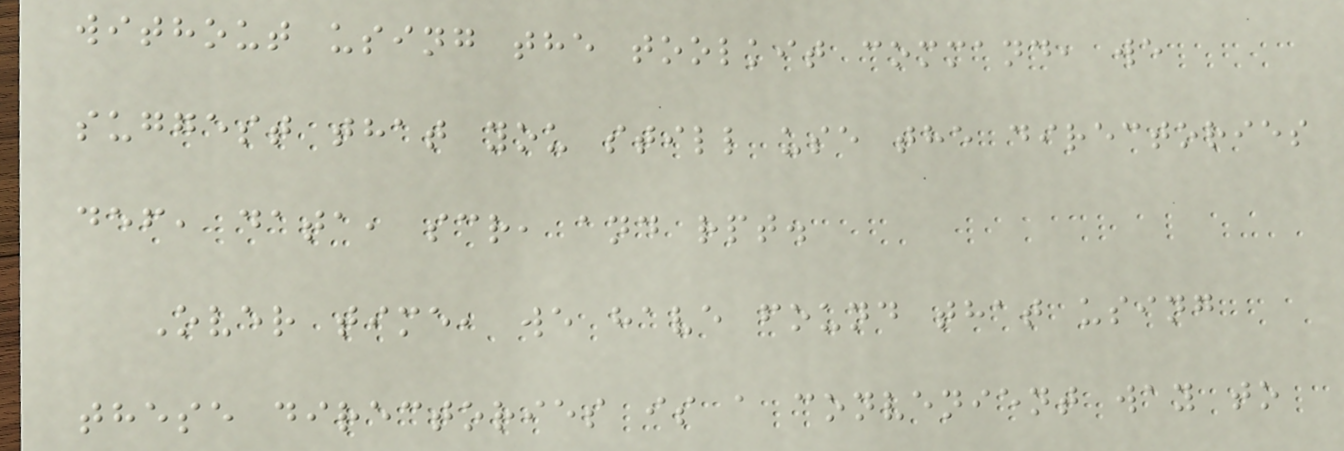without using the toolkit command, we
suggest that you still use the directories
def, data, scr, and rpt.
Over time, we have found that using
these directories is a convenient way to
